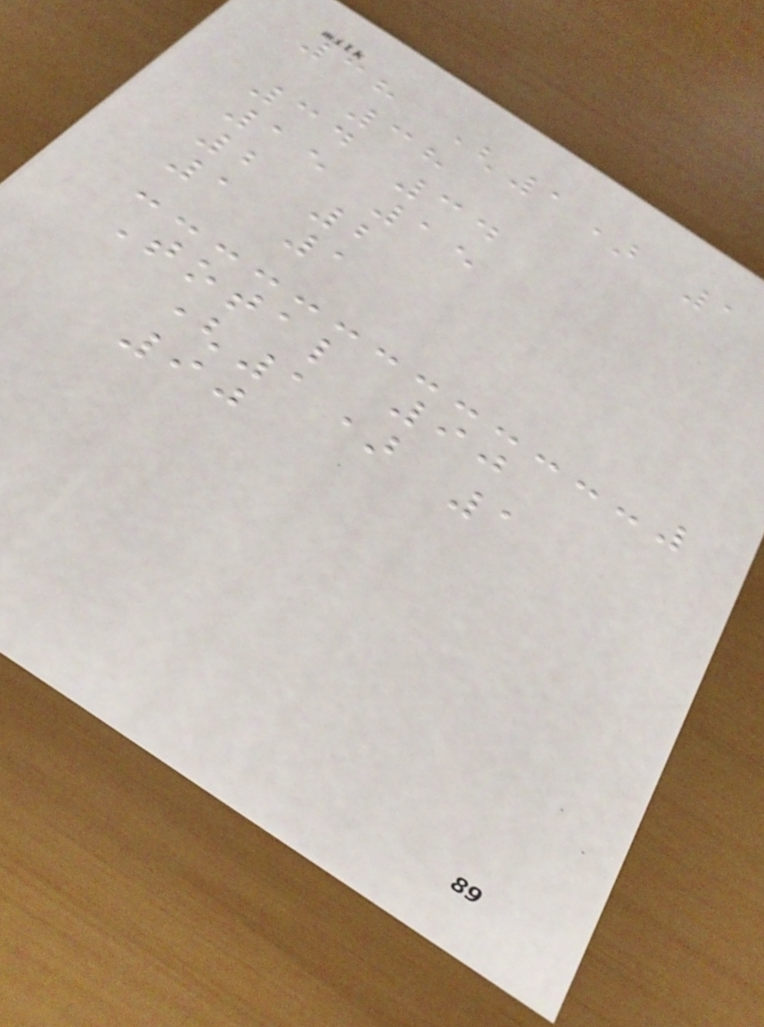38 (1) 1
38
34 34
15 15
2 2
1 1
Total 90
(1) 1
90
